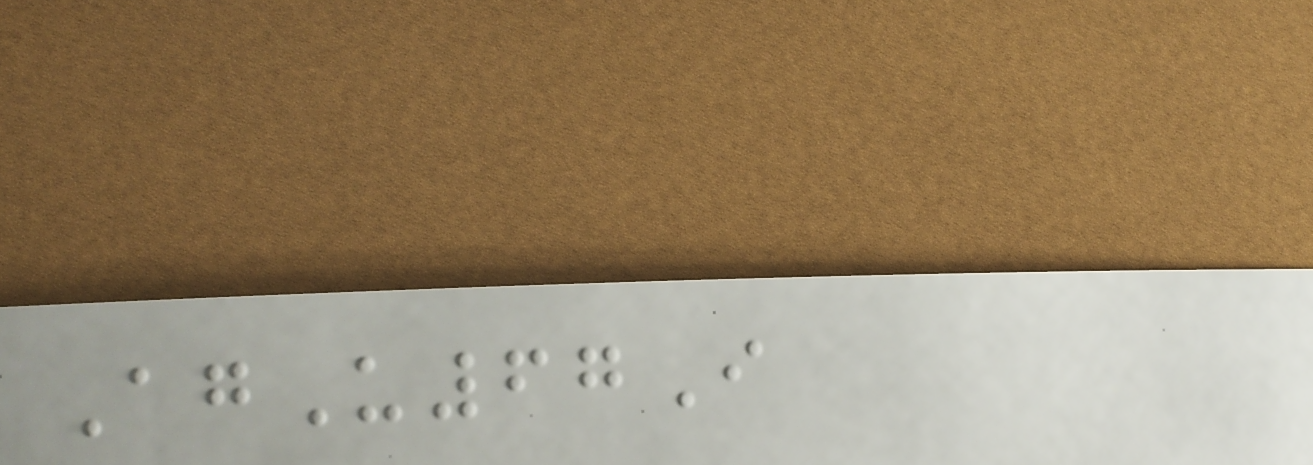AgU67I
